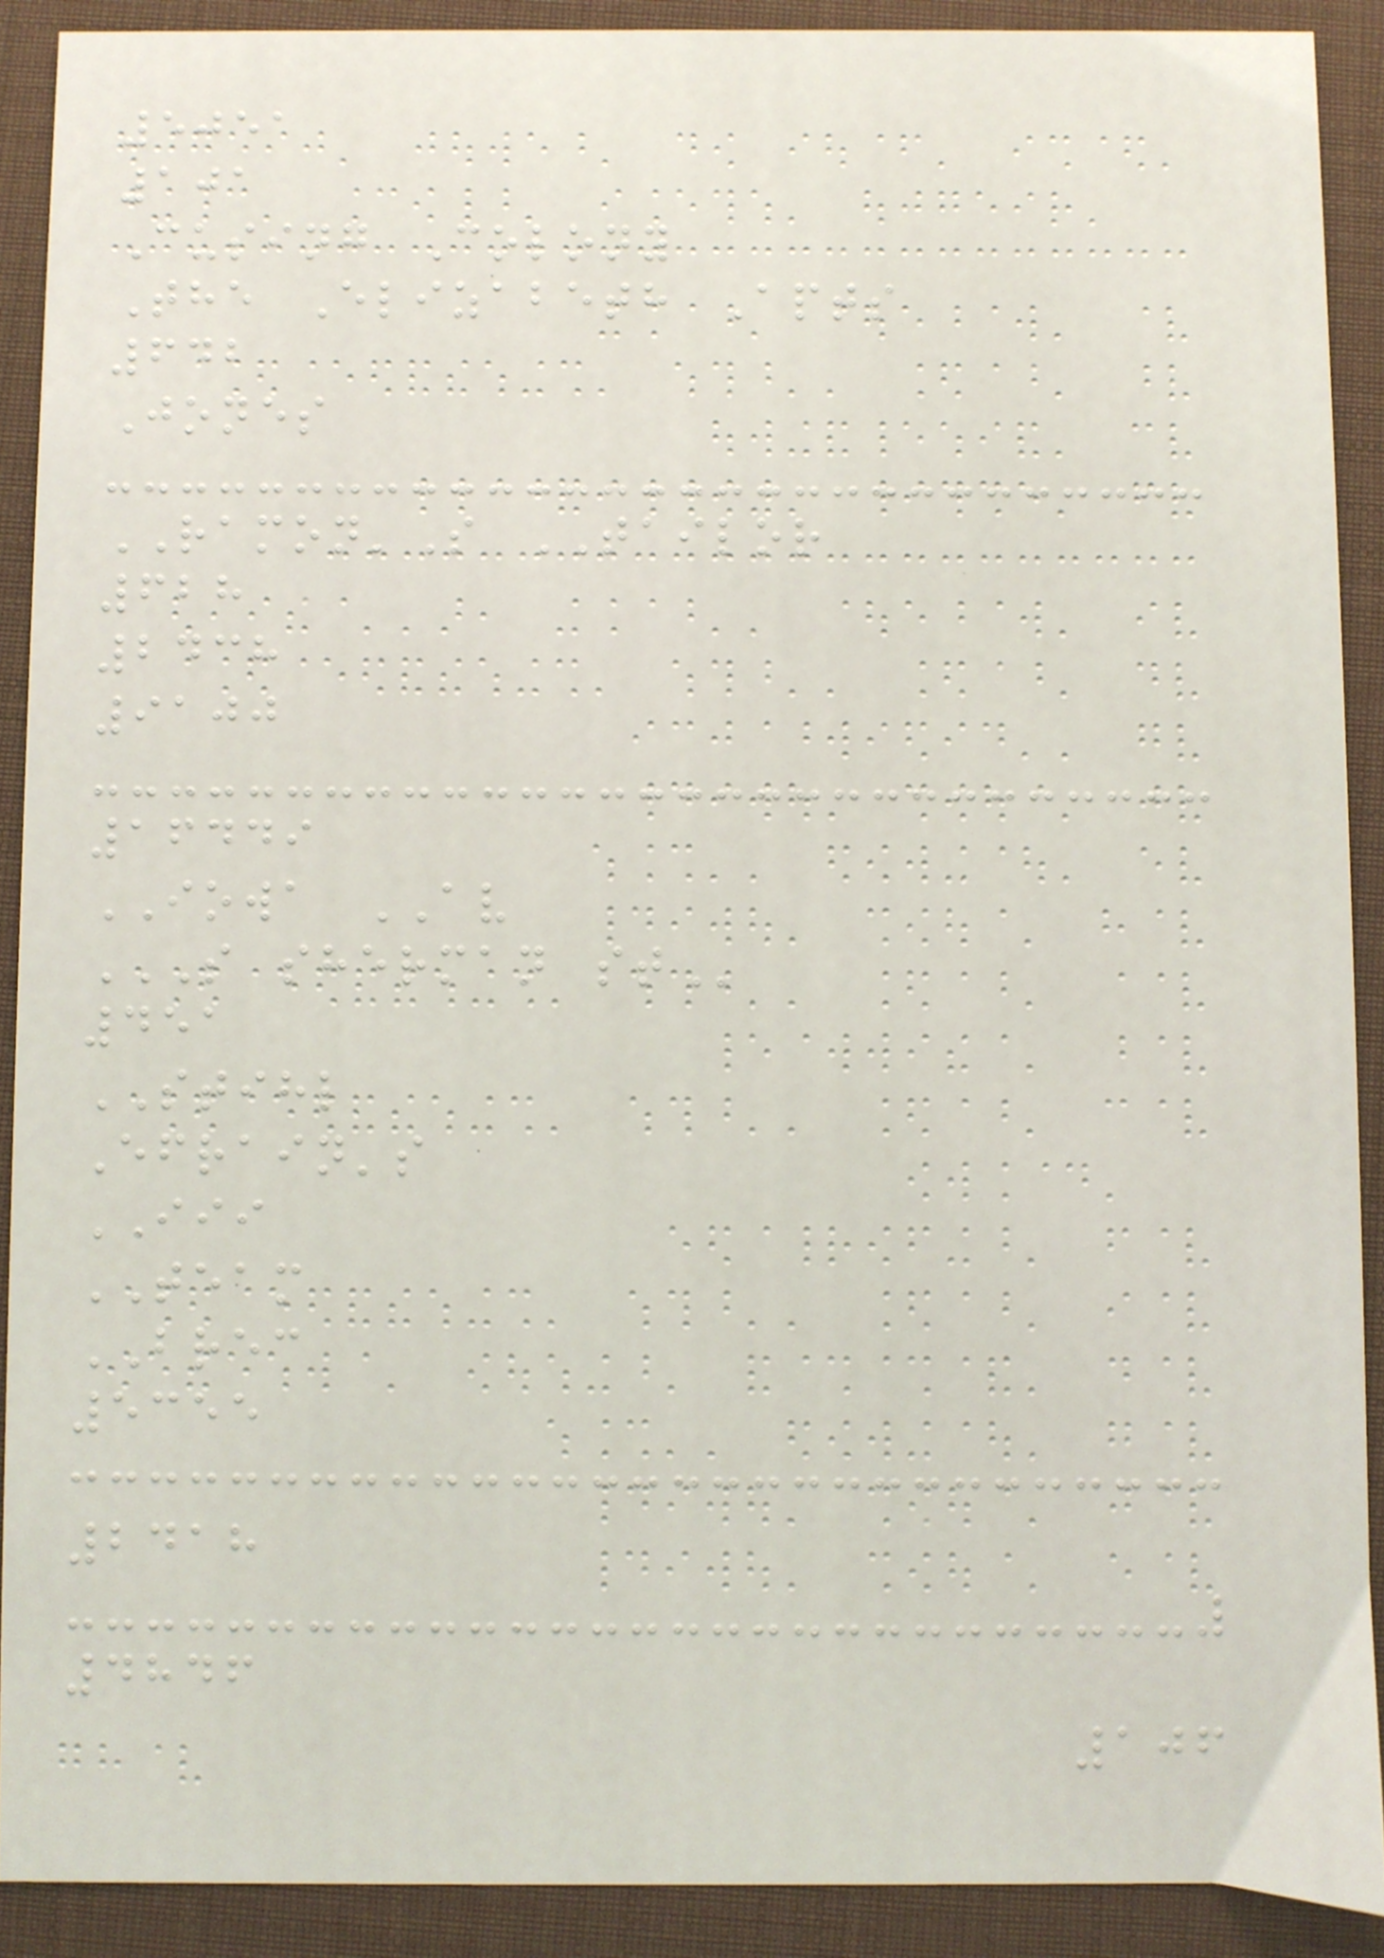5051
101
Cusing Colony
The Elizabeth Apts
642
Jones
RAMON'S TAILOR
628
2438
9100
16449
IOWA AV
S SHERMAN ST
451
STIHL
Efrain's
III
TEAM
BREC
5355
2418
4846
106
